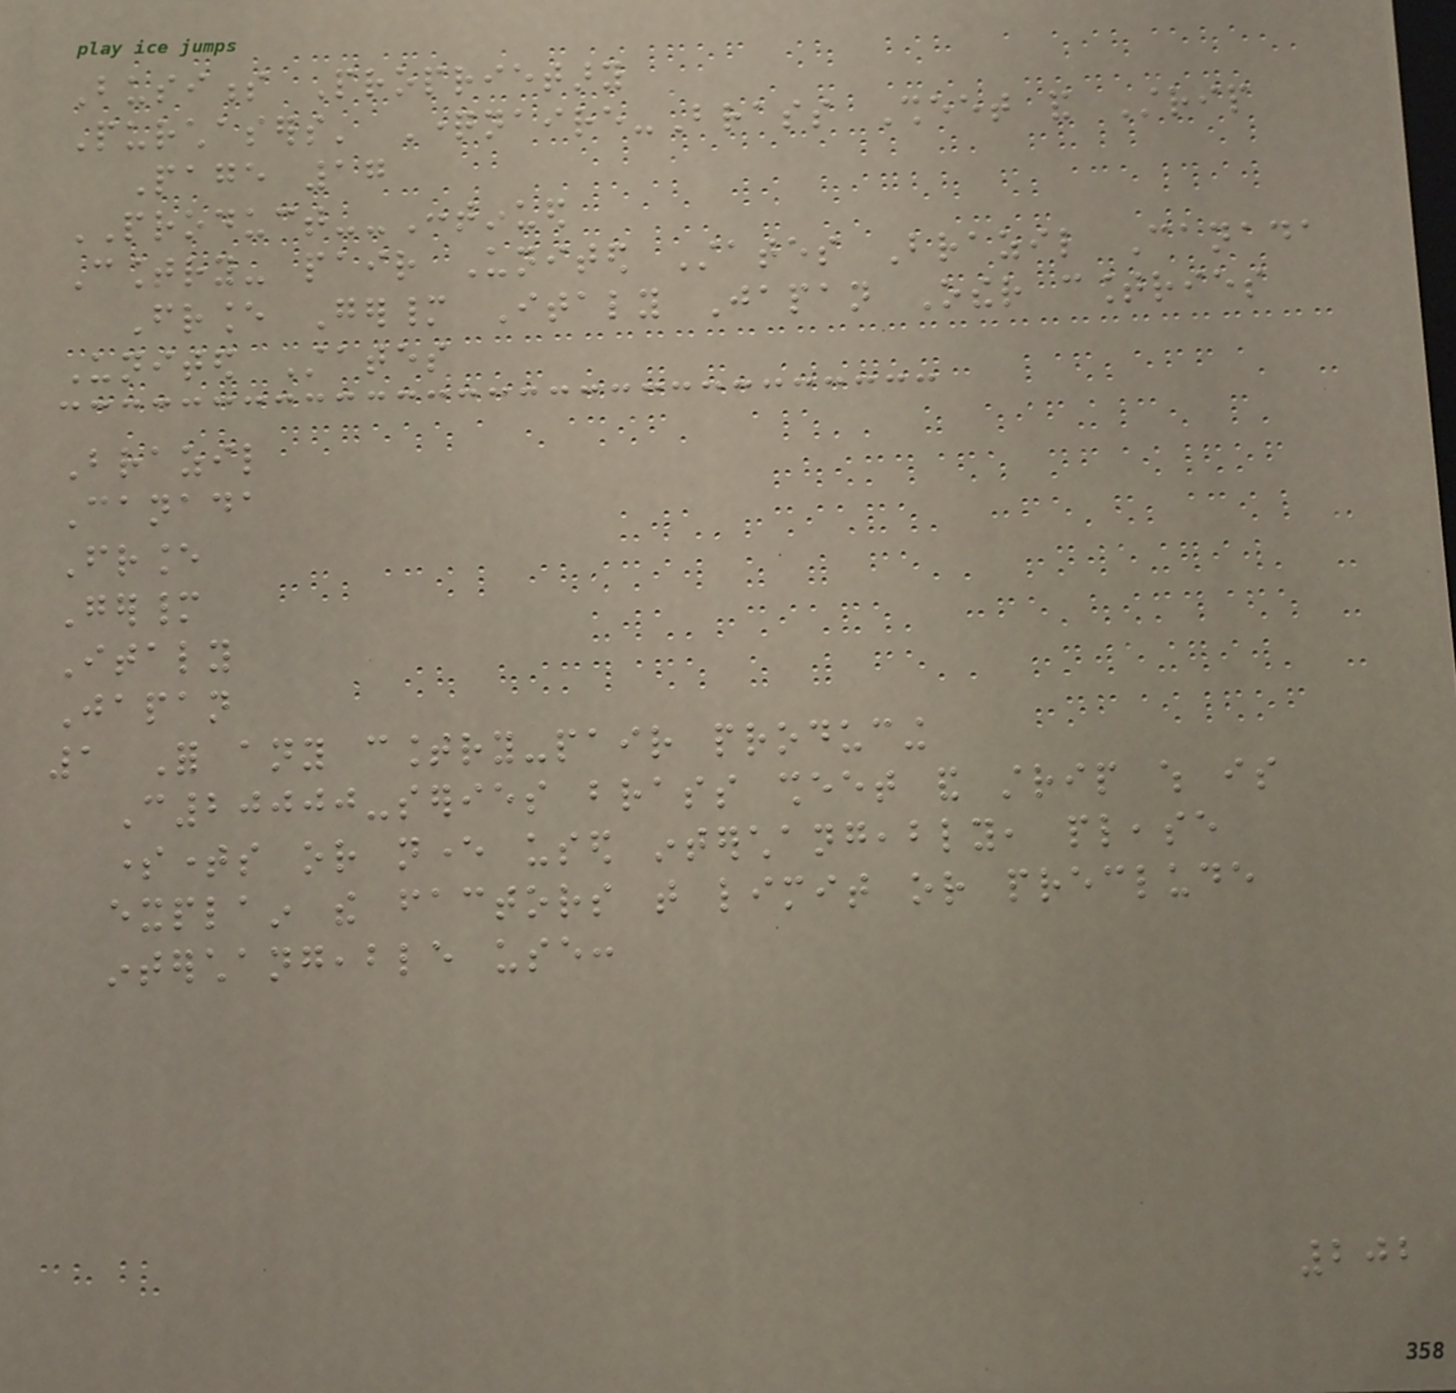Business Proprietary
Purchasers' Questionnaire-Brass Sheet and Strip
Page 17
PRODUCT--Continued
Country- pair United States Brazil Canada
France Germany Italy Japan Other countries
United States
Brazil
Canada
France
Germany
Italy
Japan
1 For any country-pair producing
C20000-series brass sheet and strip which is
sometimes or never used interchangeably, please
explain the factors that limit or preclude
interchangeable use:
202
